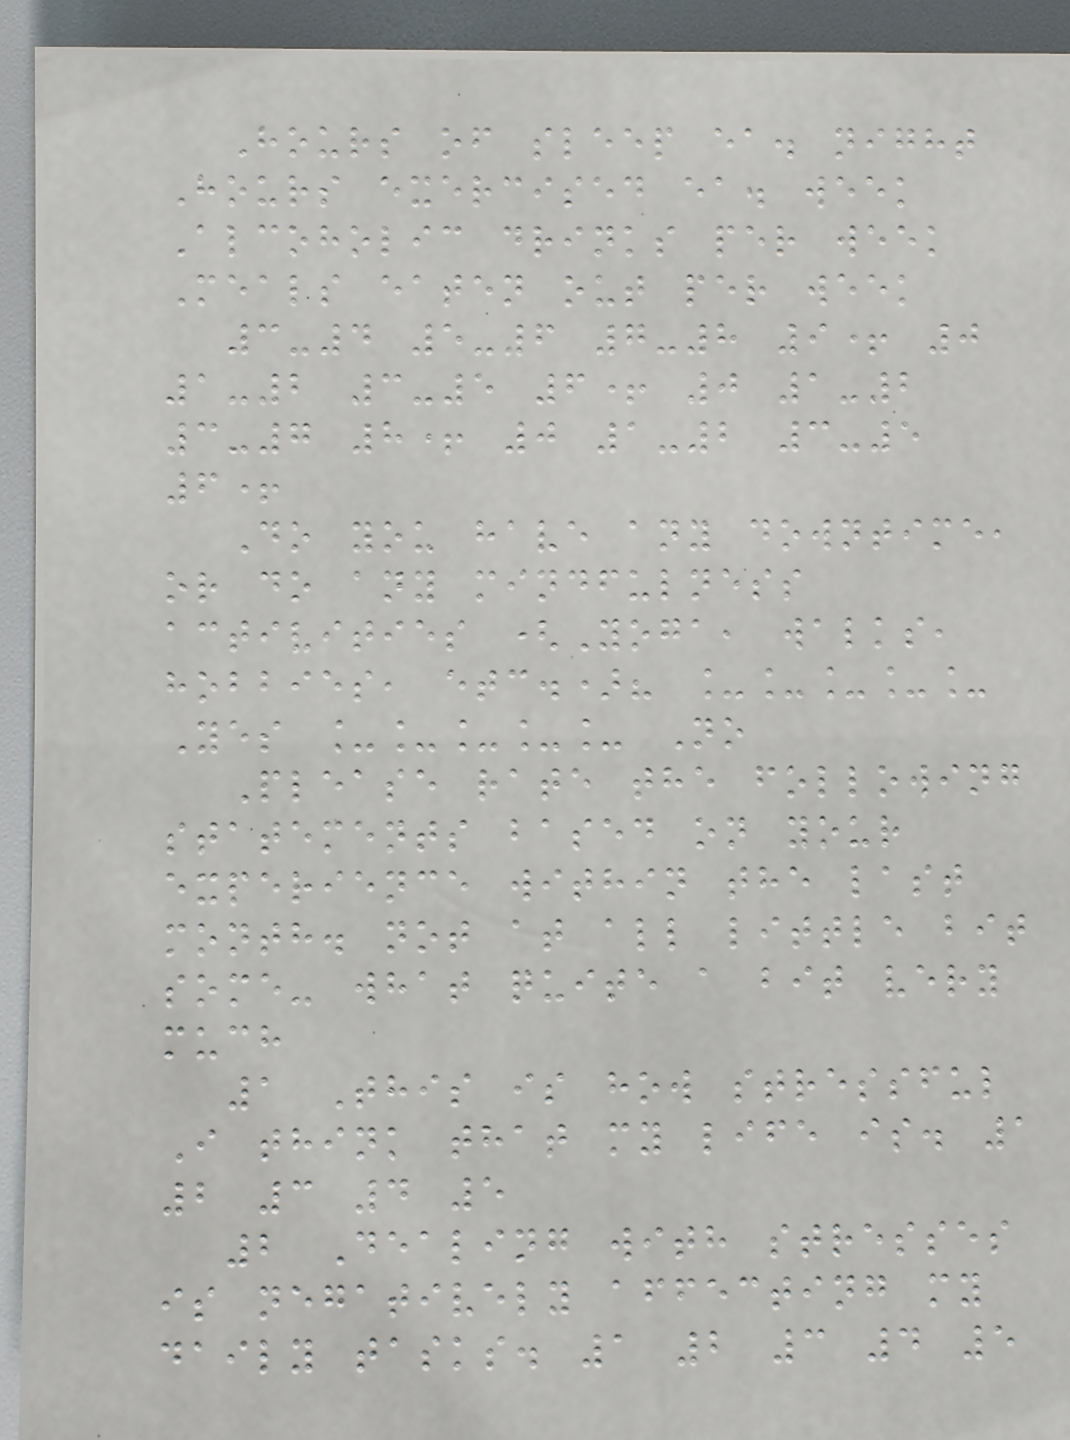Hours of sleep ea. night
Hours exercised ea. week
Alcoholic drinks per week
Meals eaten out per week
3-4 5-6 7-8 9+ 0
1-2 3-5 6+ 0 1-2
3-7 8+ 0 1-2 3-5
6+
Do you have any downtime,
or do any mindfulness
activities (Yoga, walks,
hobbies, etc.)? _____
Yes _____ No
Please rate the following
statements based on your
experience within the last
month. not at all little bit
some- what quite a bit very
much
1 This is how stressful
I think that my life is. 1
2 3 4 5
2 Dealing with stresses
is negatively affecting my
daily tasks. 1 2 3 4 5
